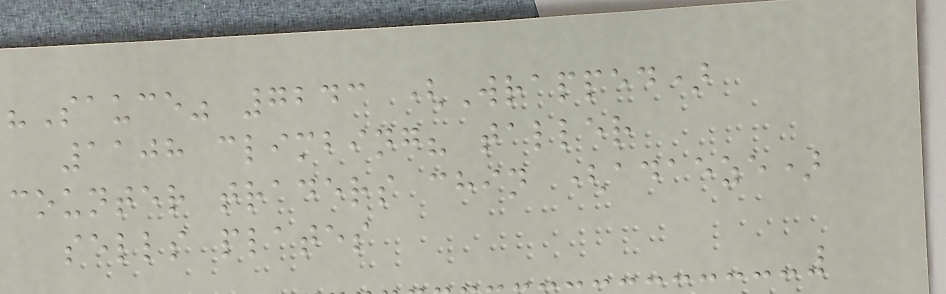"Sauce" 7243 (Wrapped)
1108 climbing? taller
counter traders chin (adaeze)
sells plates
